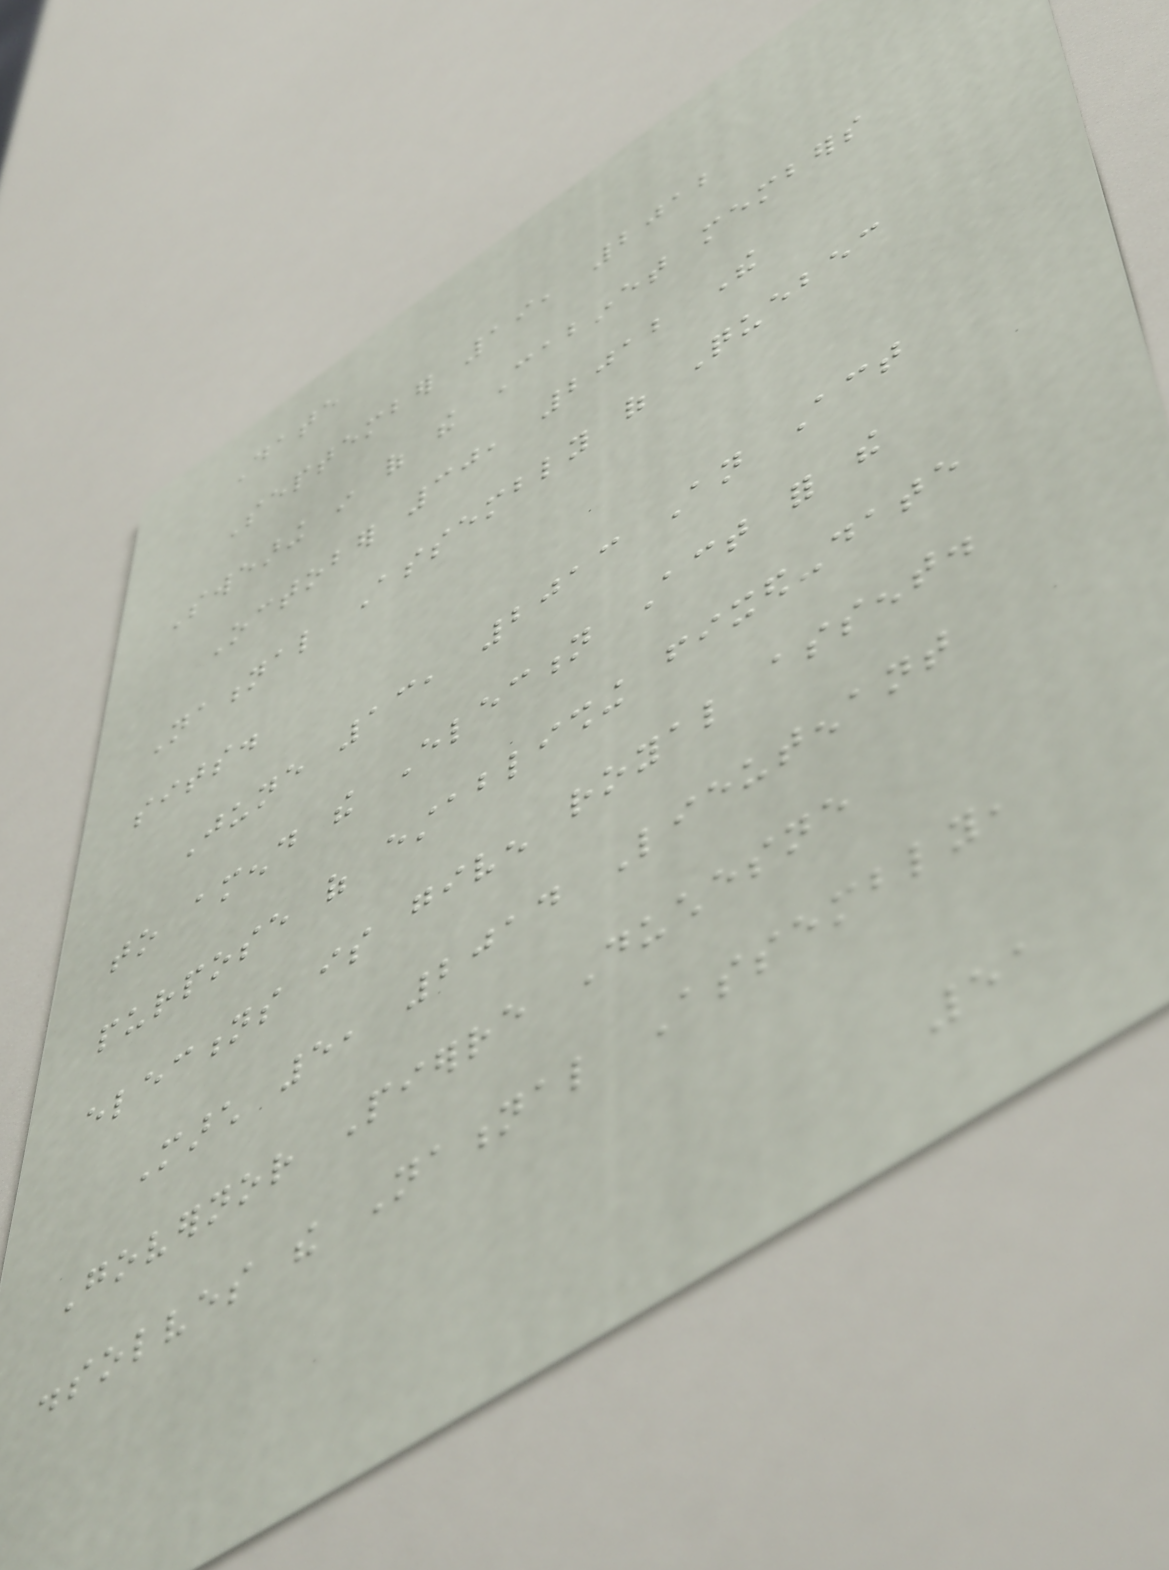Date
September 19, 2012
Swearing in of the Cabinet members
October 30, 2012 The
National Assembly of Quebec
sits.
June 13, 2013 An Act
to amend the Election Act for the
purpose of establishing fixed-date
elections is given royal assent.
March 5, 2014 Lieutenant
Governor Pierre Duchesne
dissolves the National Assembly,
51
